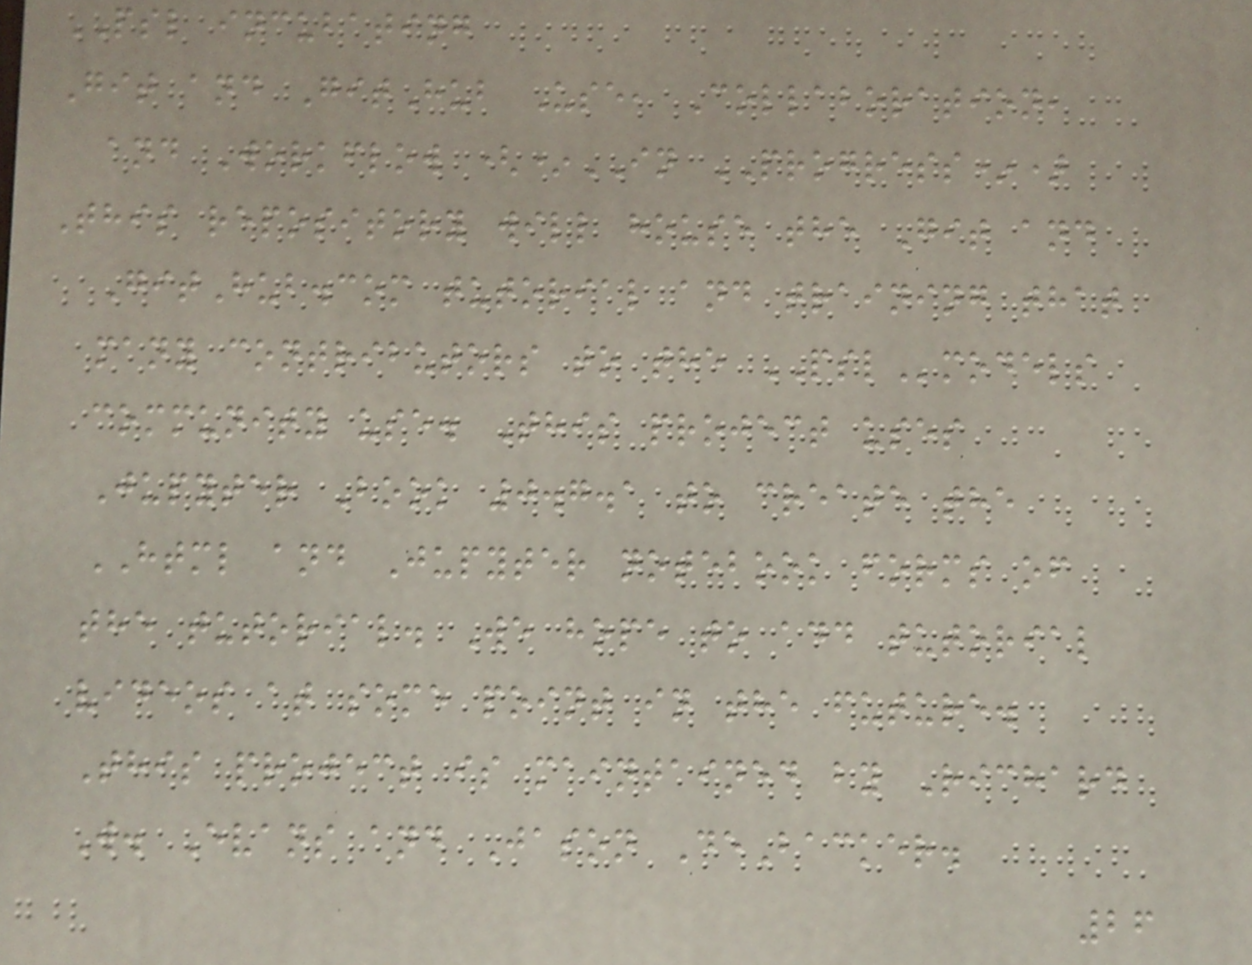PSL incubating
Git and GitHub Use, Collaboration,
and Workflow (*IN PROGRESS*)
This repository will house the Git and
GitHub.com tutorial and training that
many contributors to the PSLmodels
community use. This project uses
Jupyter Book 0.7.1 to create the
HTML and Jupyter notebook forms of
the tutorial. We hope to add tutorial
videos at some point in the future.
This project is maintained by Richard
W. Evans and Jason DeBacker.
26
